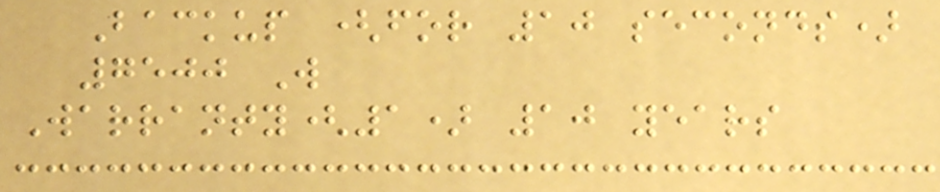Backup (for 10 seconds)
7500 W
Warranty(1) 10 years
